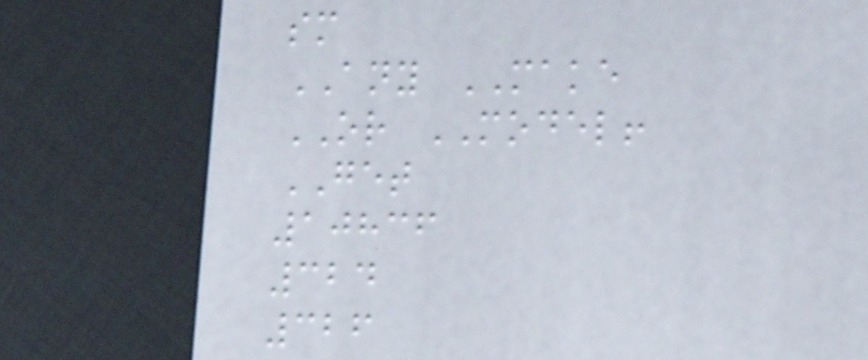sm
ANY MAKE
OR MODEL!
GET
10836
324
326
